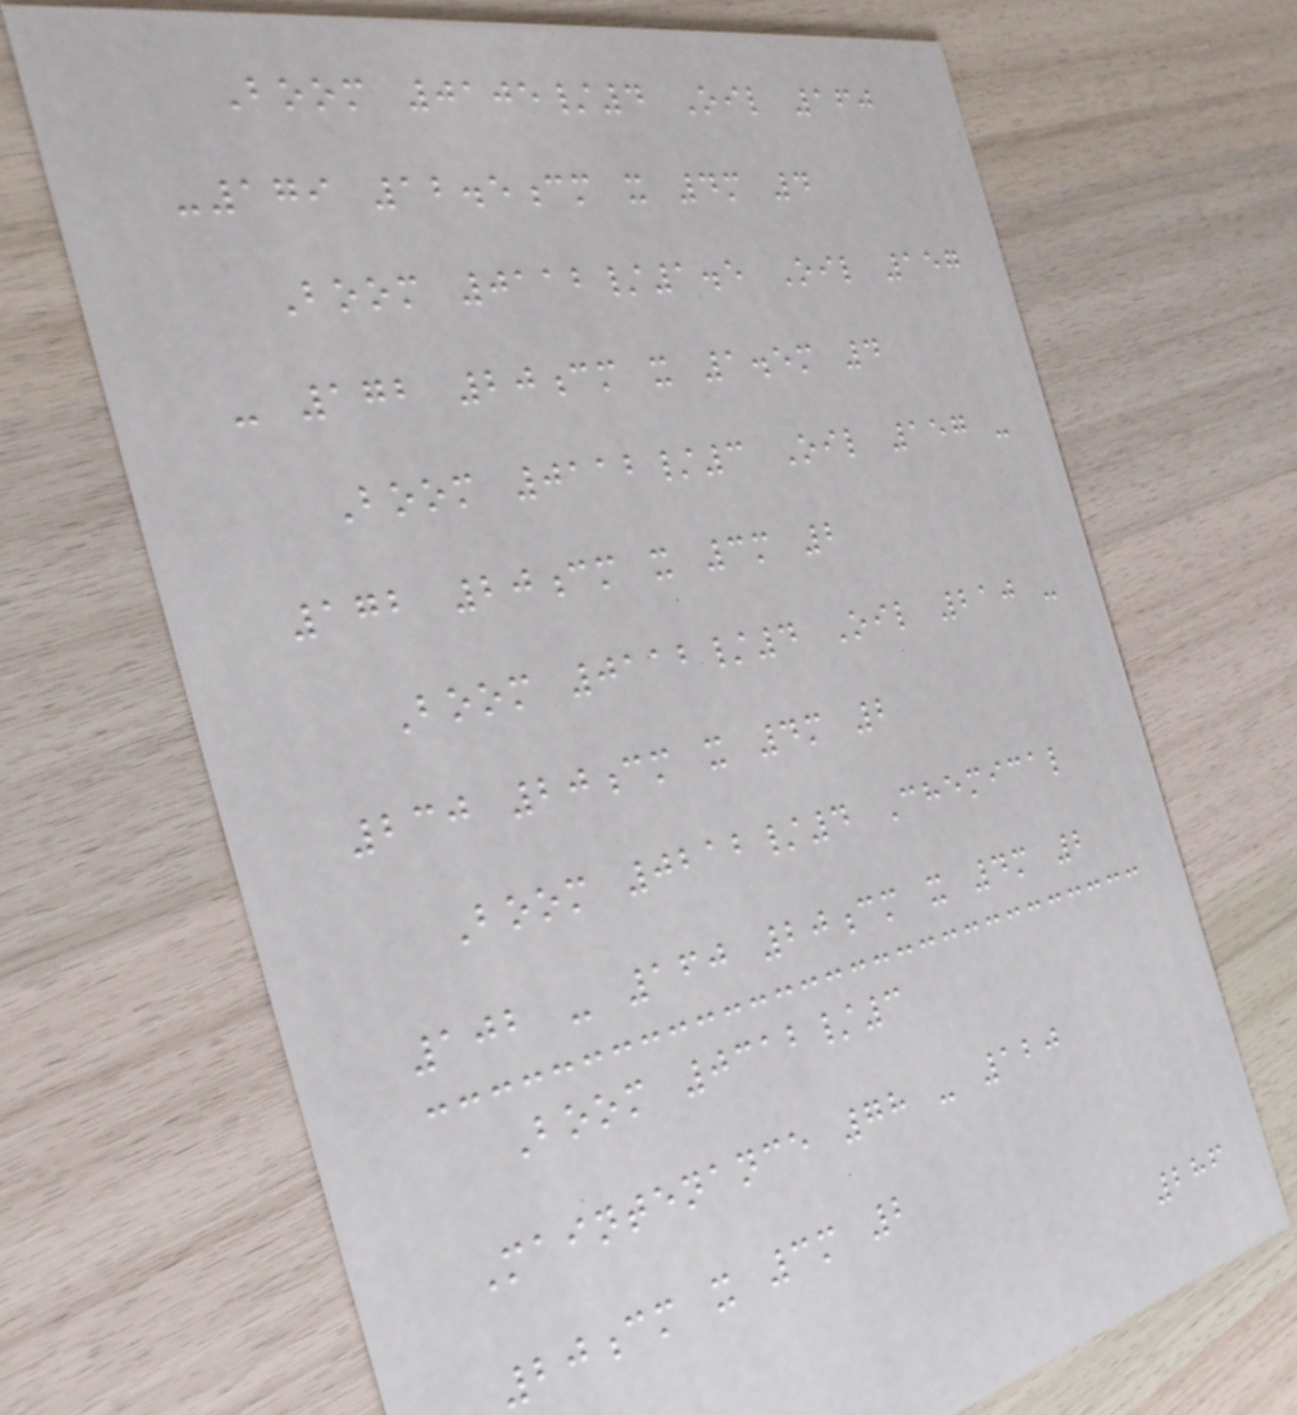Boom 0105/4 Oil 160
-179 12.5cm x 4m 4
Boom 0112/1.5 Oil 157
- 172 20cm x 1.5m 4
Boom 0112/3 Oil 157 -
172 20cm x 3m 2
Boom 0112/4 Oil 210 -
230 20cm x 4m 2
Boom 0212/4 Chemical
102 - 160 20cm x 4m 2
Boom 0312/3
Maintenance 78 - 120
20cm x 3m 2
286
